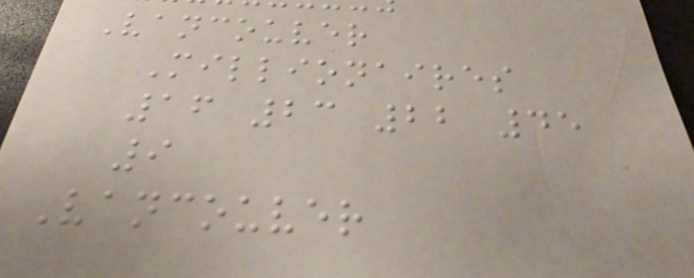Vancouver
Millionaires
16 23 22 45
9
Vancouver
